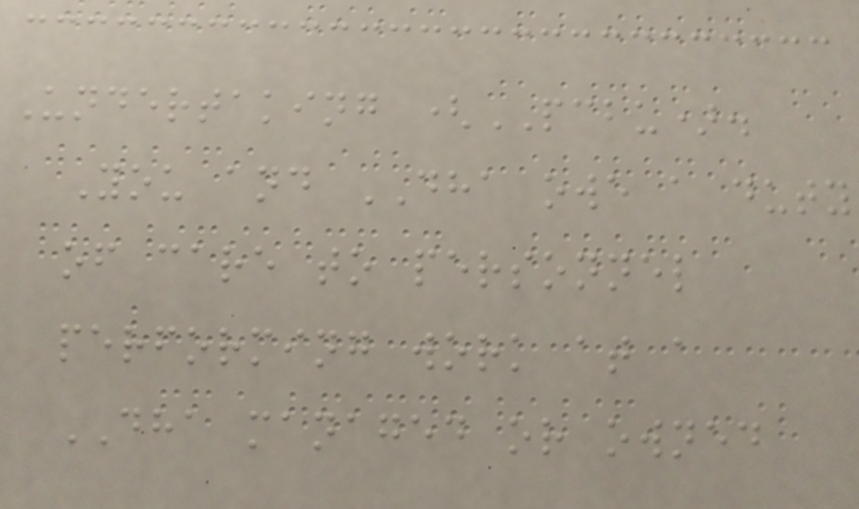Undertaking (PCBU).
You and DHA owe a duty
of care to personnel
performing work at a
DHA managed or owned
